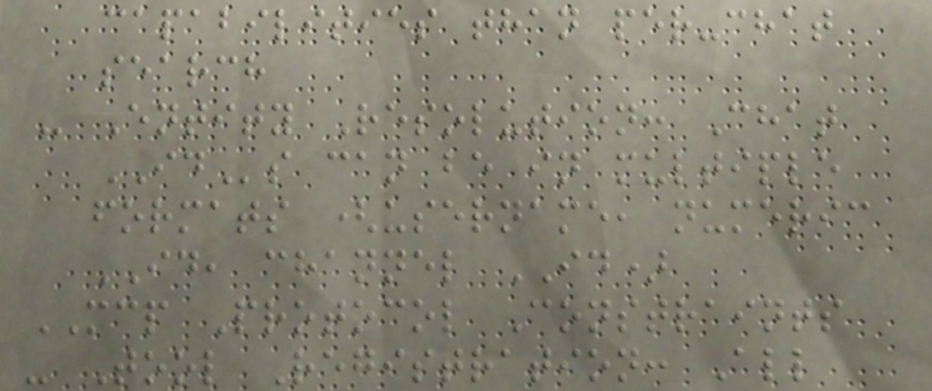capabilities than per-chat
search
- Entity Resolution: Chat
IDs can be in multiple
formats (username, numeric
ID, channel ID)
MCP Protocol Constraints
- Tool Registration: All
